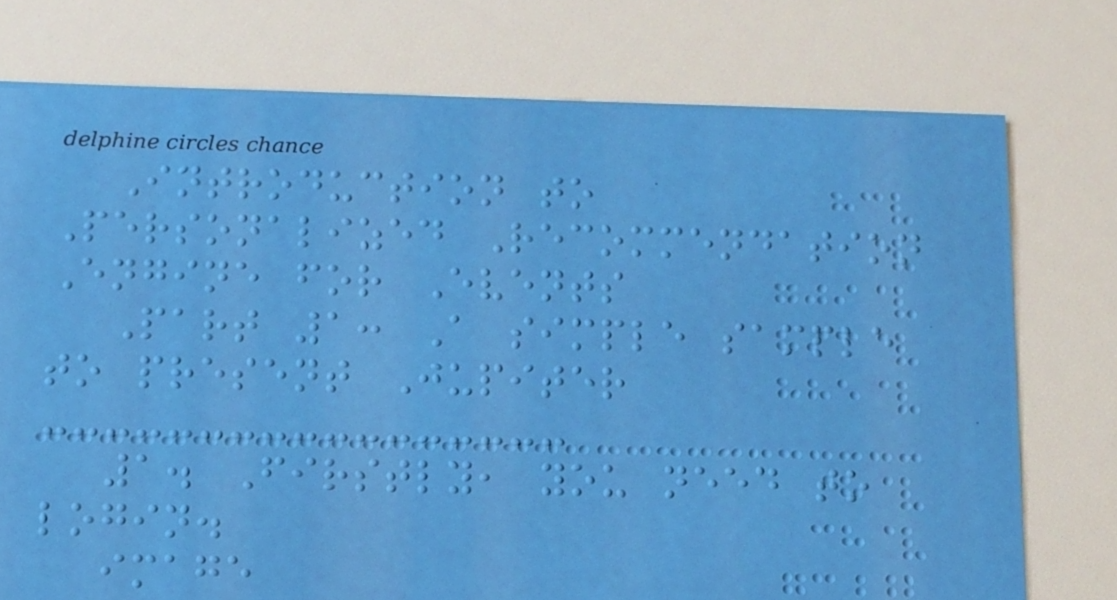Introduction to
Personalized Recommendation
Engine for Events
Part 1: A simple sample
to present Jupiter
1. Firstly, you need to
login.
image
